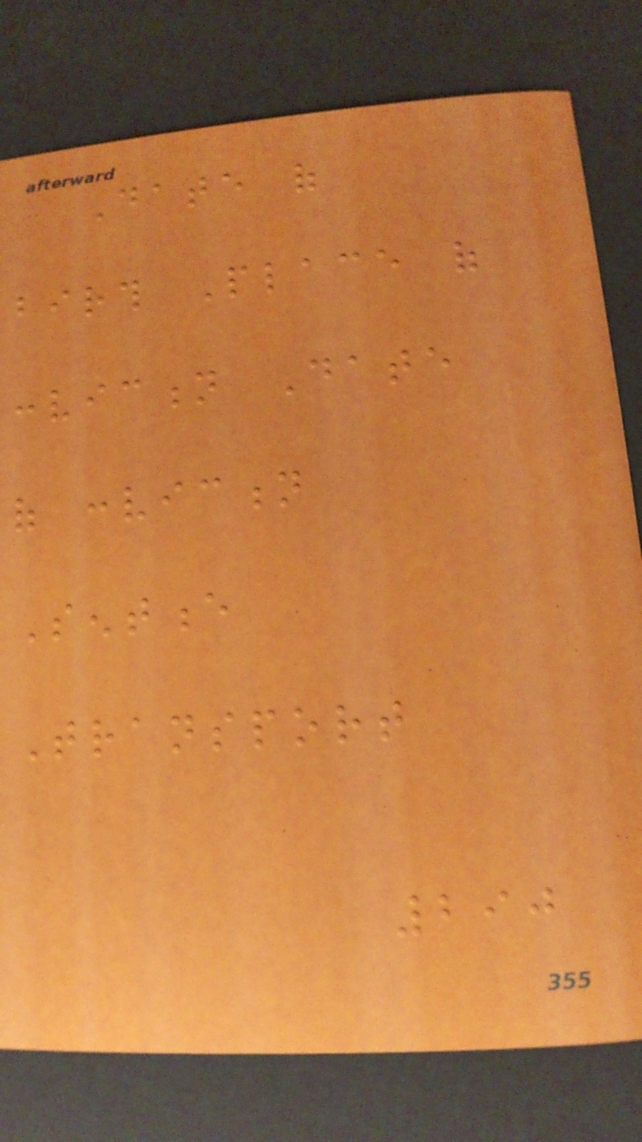Date of
birth Place of
conviction Date
of conviction
Sentence
Transport
290
